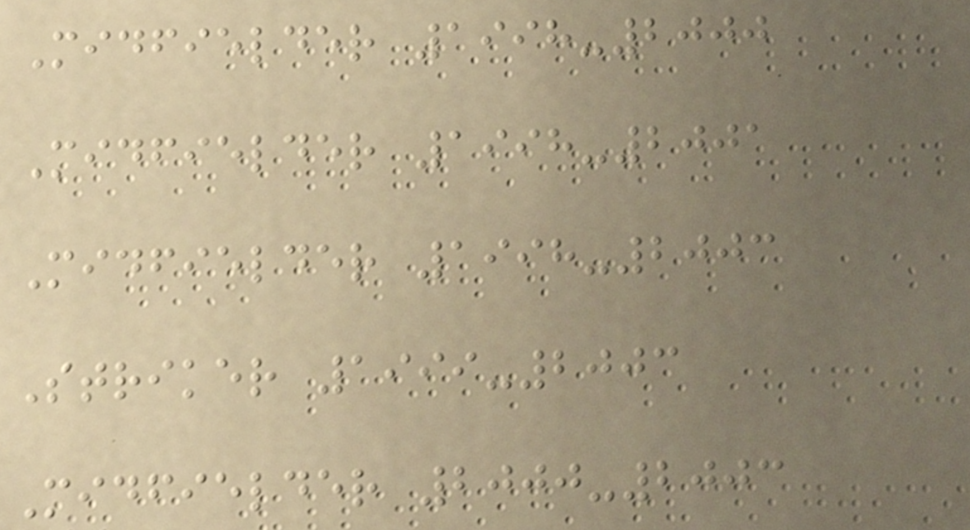Midfielder 1998-2000
Midfielder 1998-2001
Midfielder 1998-2003
Striker 1999-2003
Midfielder 2000-2003
